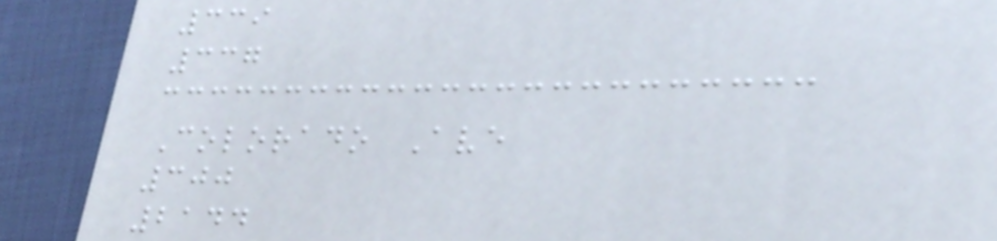339
337
Colorado Ave
300
2144
